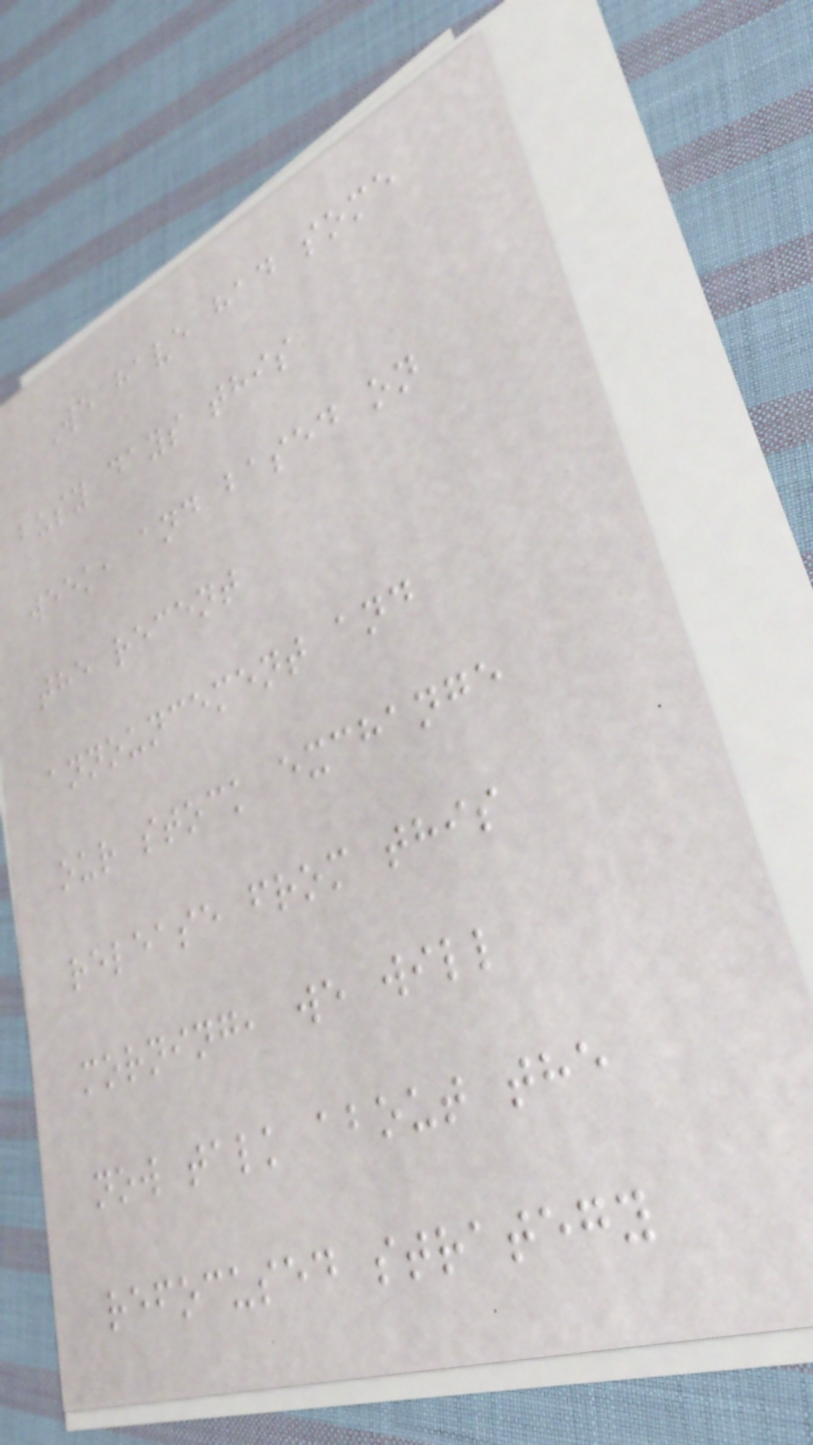We have had some
busy days this
week, and based on
the recent
announcement and
our stock exchange
release from this
morning, we will
now talk about the
refocused strategy
